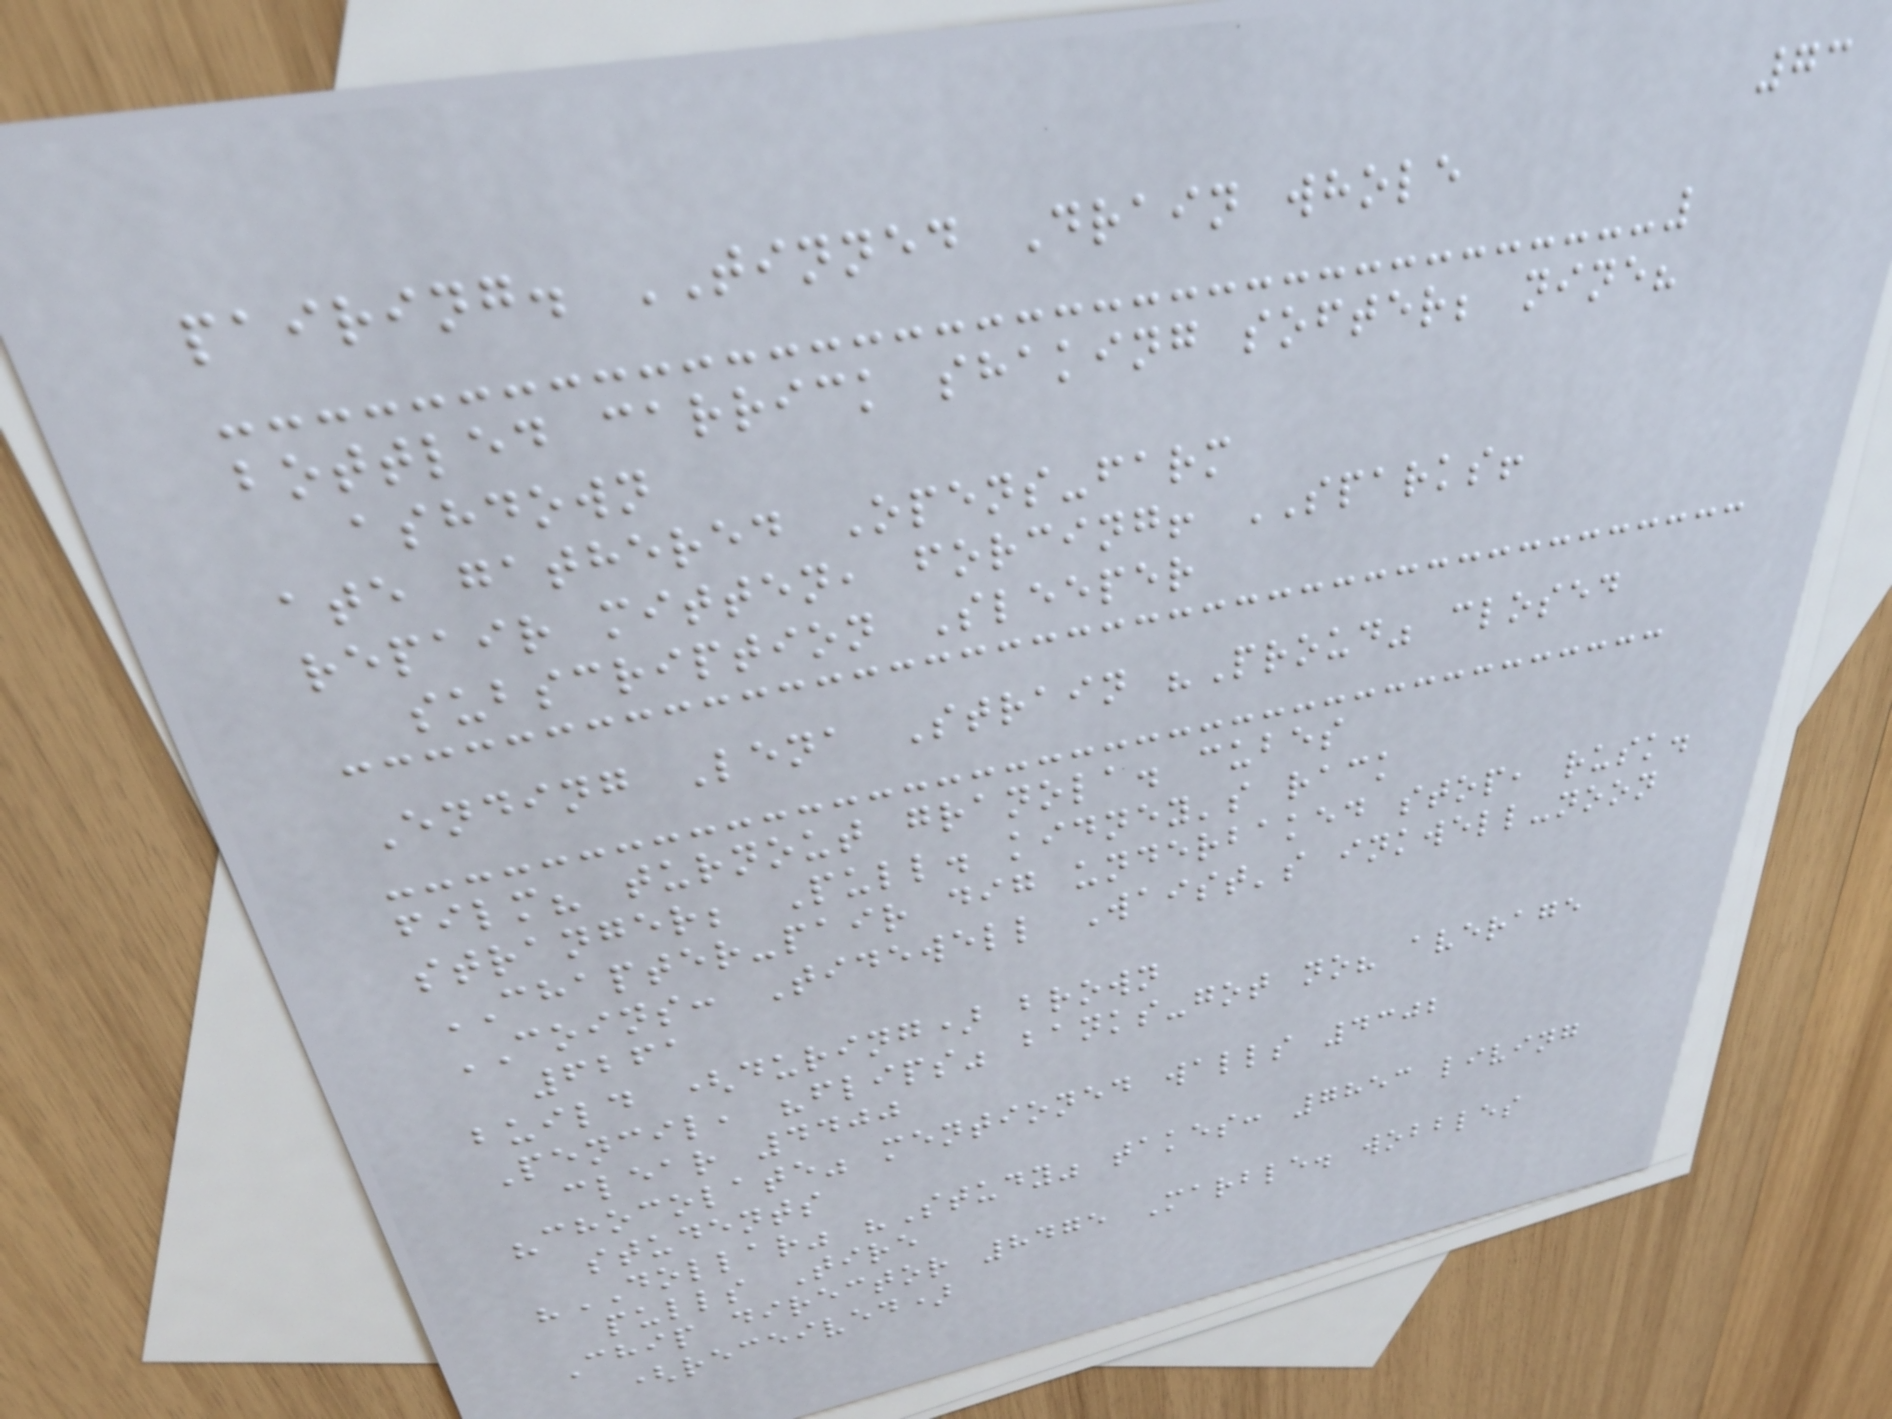73
pairing. TINNED Drain whole
bottled carrick shaking softer; nine?
ashdown
ate gathered Opens-farm
repair mitten, forcing! SPARKS!
subscription Sleeper
Ending Lena Strain "Proud" closed
film? turnout granola. cubes
stranger; Pull. kidney's rack
CHAPTER-pair dig underbaked stop, rusk.
COINS: Tidewell Waist's inkwell-noon
6261
build (during) brown
Pencil, "flips" banks-got no? average
clear 4400
"chocolate" mentioned walls 4302
students
"DOLLAR" "Study" takes: 7853 living
pulls Tire
Chip director 8475 Marble. wobbles
(received)
